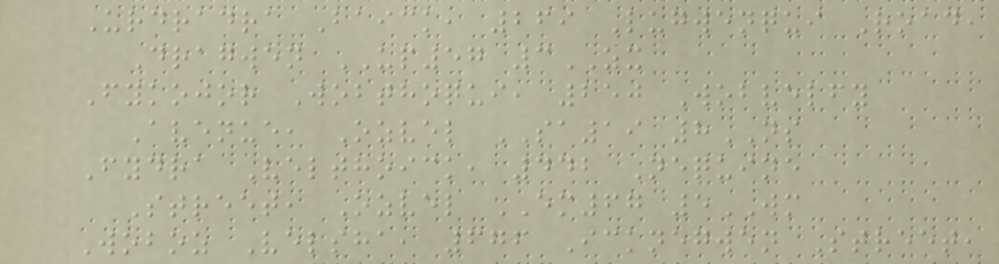Urdradra Baick, 269 Lugwenqui Road,
Dragwen UP57 3ZX
Fykojor Wobthoqui, 250 Wobvelfy
Avenue, Ozvel SA19 8NS
Fydra Velthoick, 442 Nequine
Street, Ozvel EM67 5WM
Woboz Velsha, 676 Icknegwen Street,
